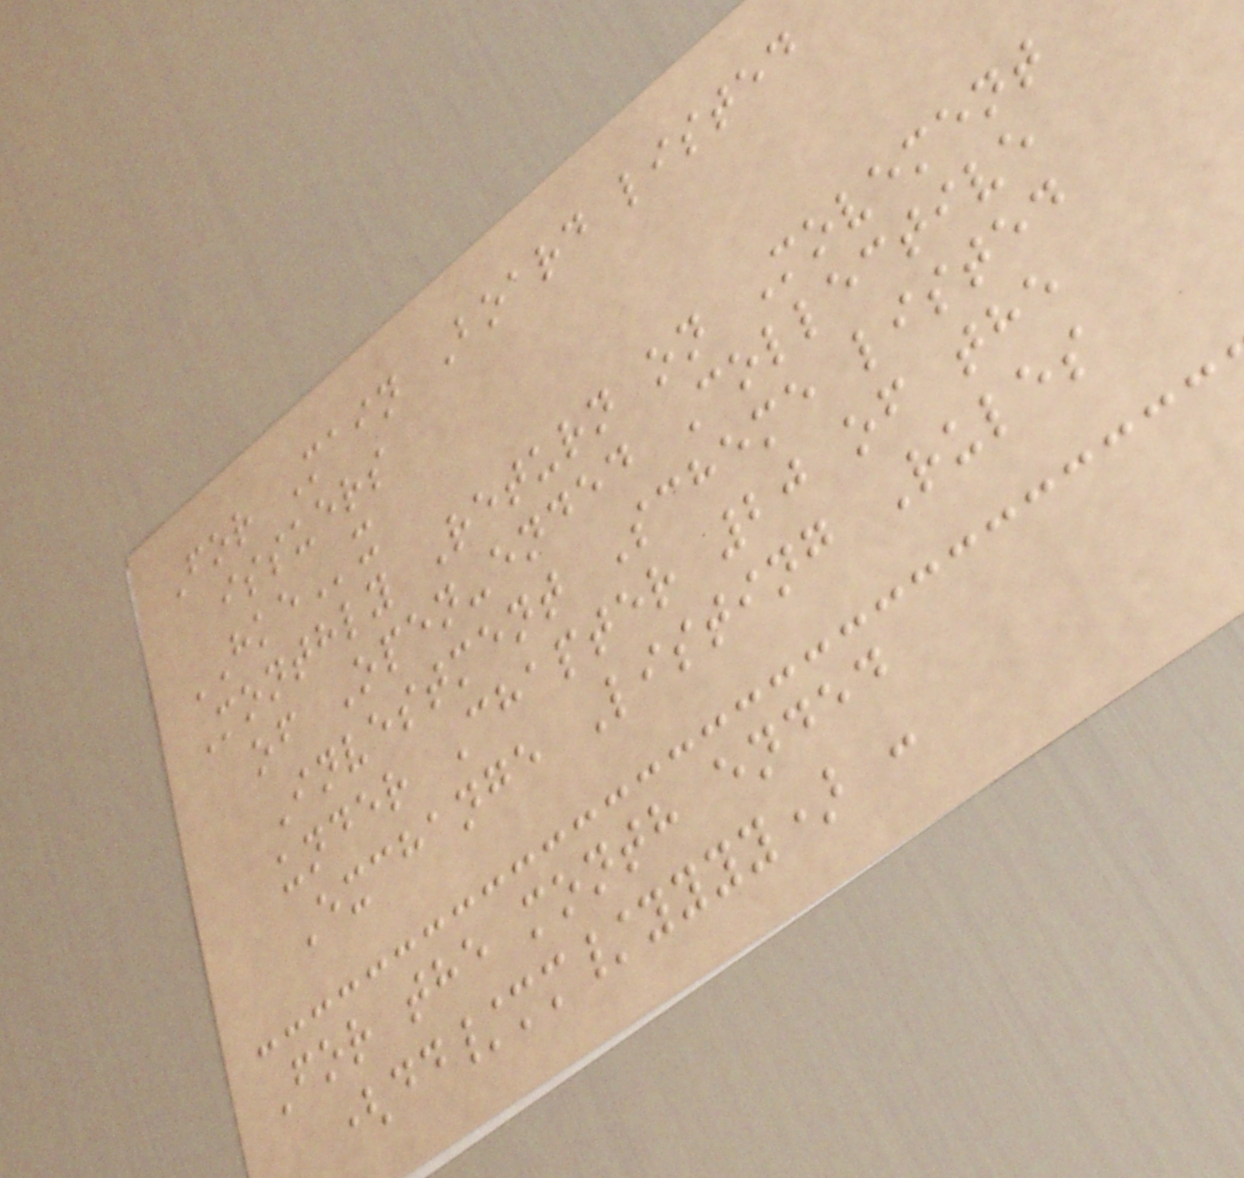For Main Board listed
issuers
HKEx
Monthly Return on Movement
of Open-ended Collective
Investment Scheme listed
under Chapter 20 of the
Exchange Listing Rules
For the month ended
(dd/mm/yyyy) :
